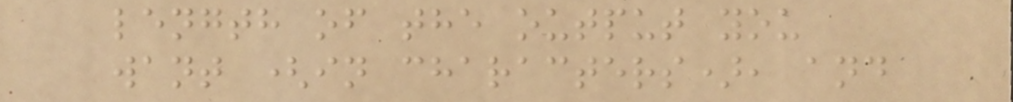length of the output you
want (in characters), and
